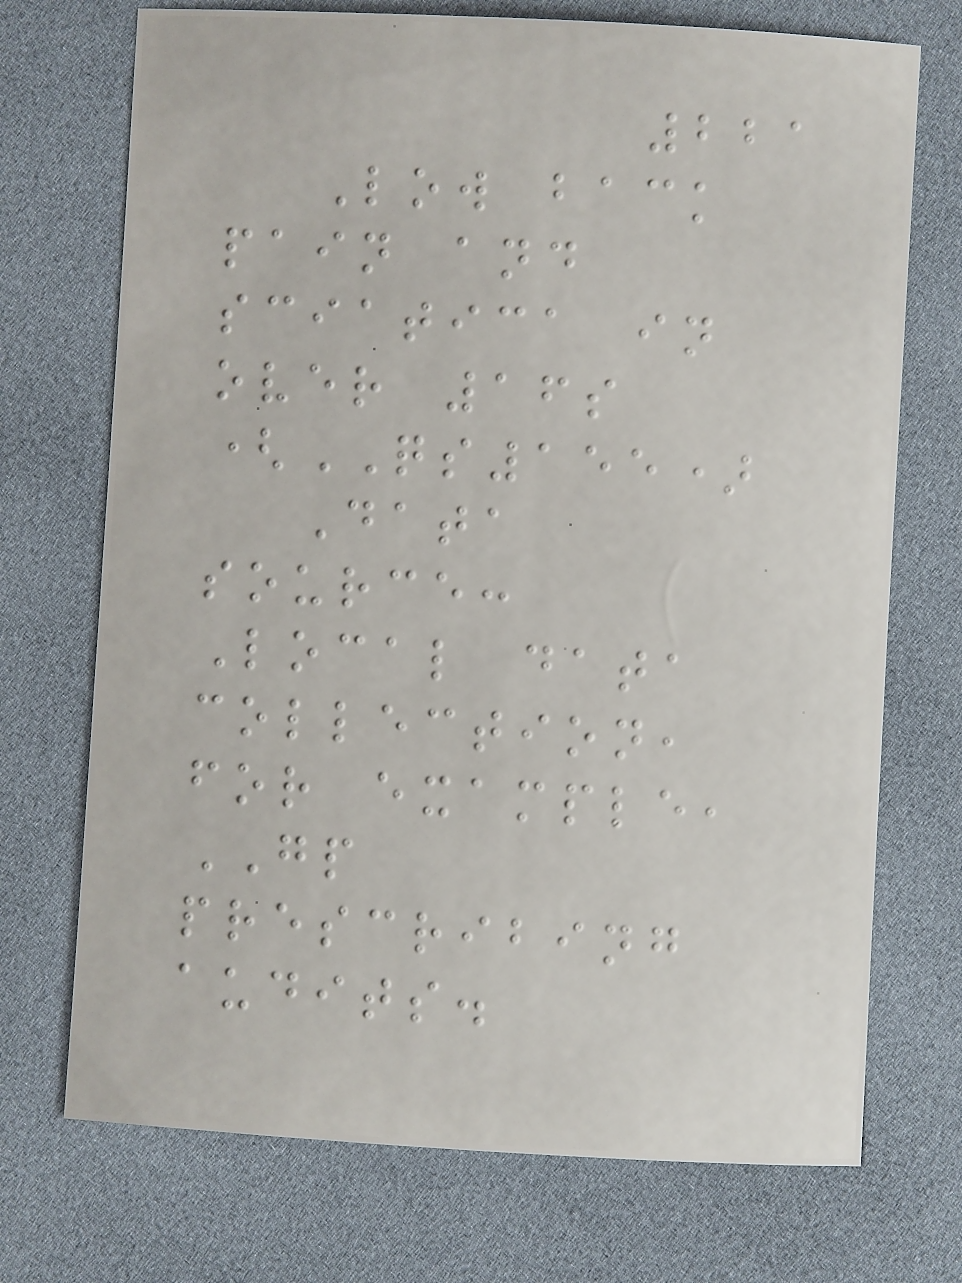221
Low back
pain and
sciatica in
over 16s
(QS155)
Data
source:
Local data
collection,
for example,
GP
prescribing
audits.
